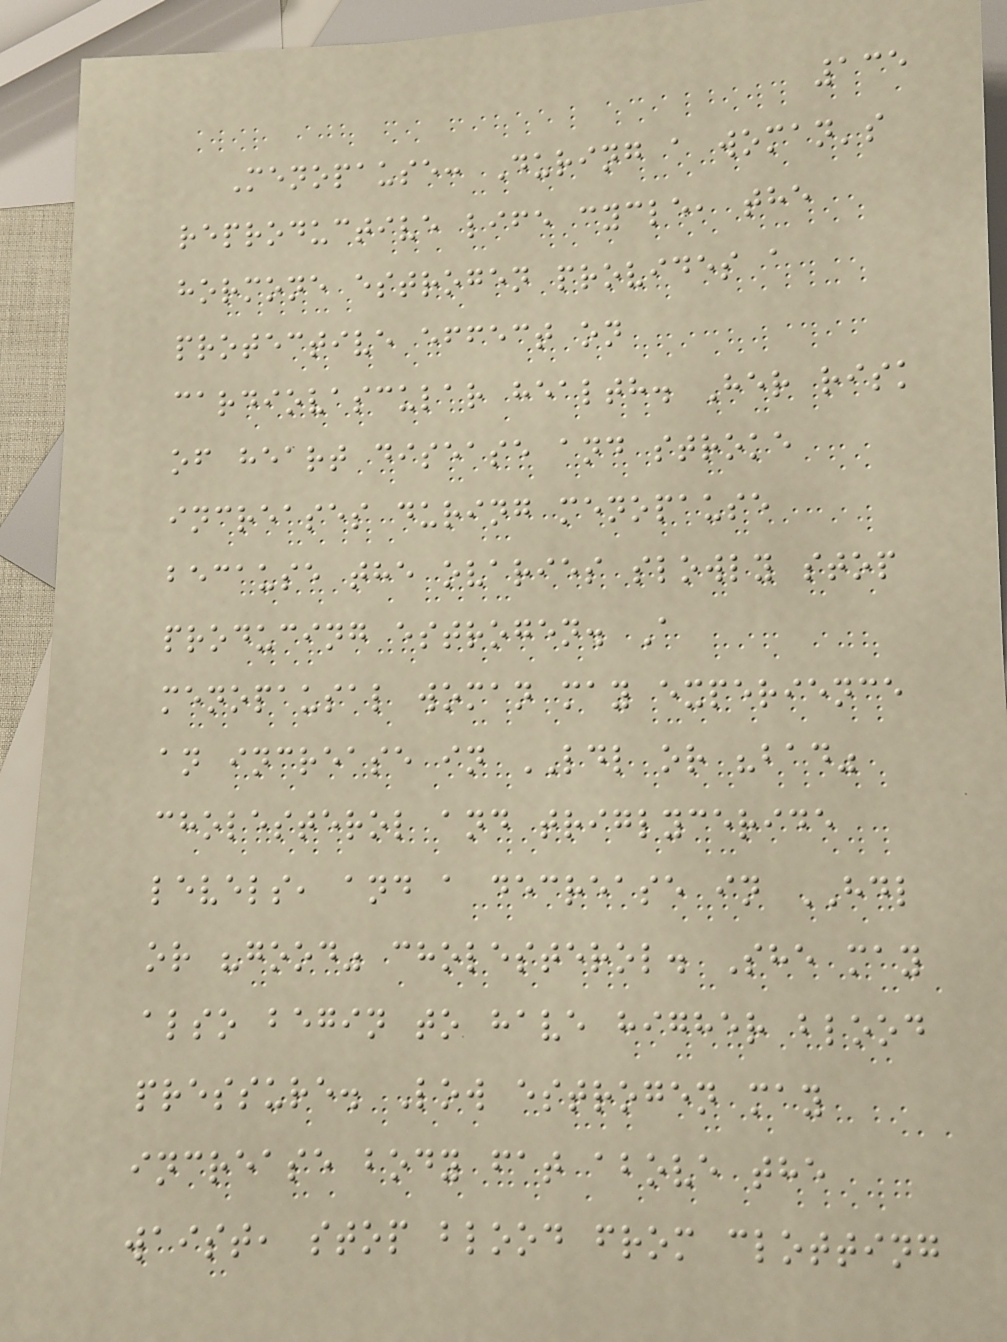135
Menopause: During a woman's
reproductive life cycle, the
hormone estrogen provides a
protective effect on
cardiovascular health. Her risk
of heart disease and stroke
increases during menopause
because the ovaries slowly stop
producing estrogen. A
menopausal woman may experience
an increase in LDL or "bad"
cholesterol and triglyceride
levels, and a decrease in HDL
or "good" cholesterol. She may
also begin to have higher blood
pressure. Low estrogen may
increase body fat above the
waist, stop blood from clotting
